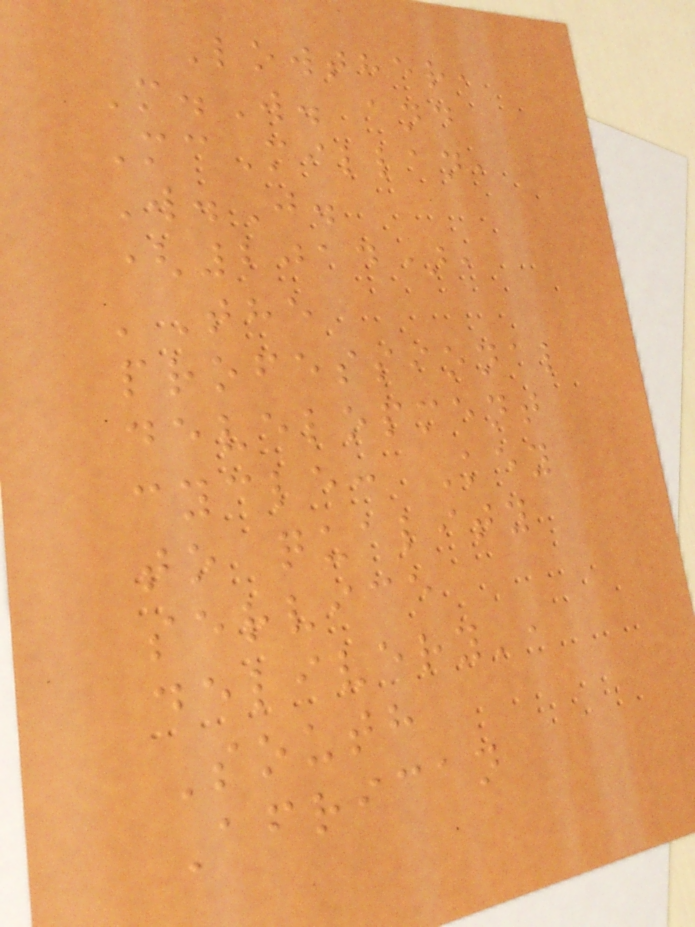Lowther,
M.W. and
McMillan,
W.J.
(2014),
'The
professional
development
cycle: Key
to quality
service
delivery',
South
African
